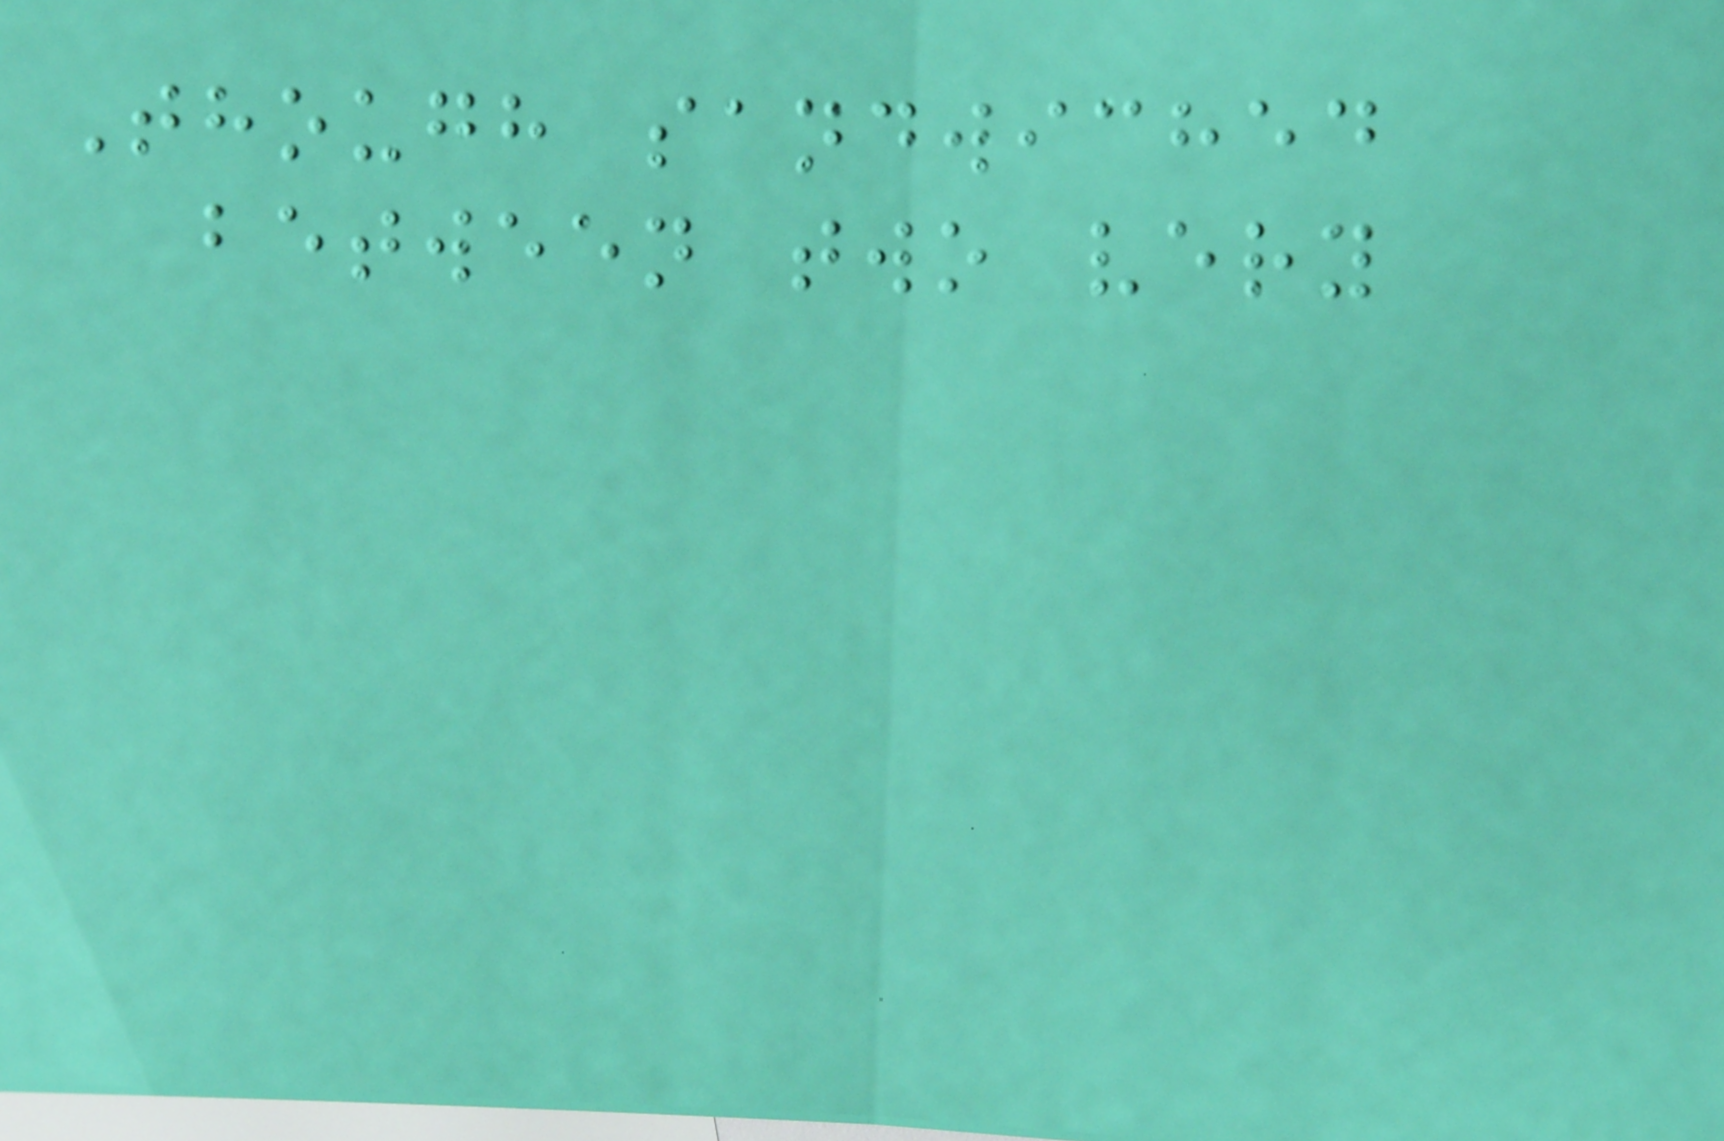Though sandwiched
between two very
